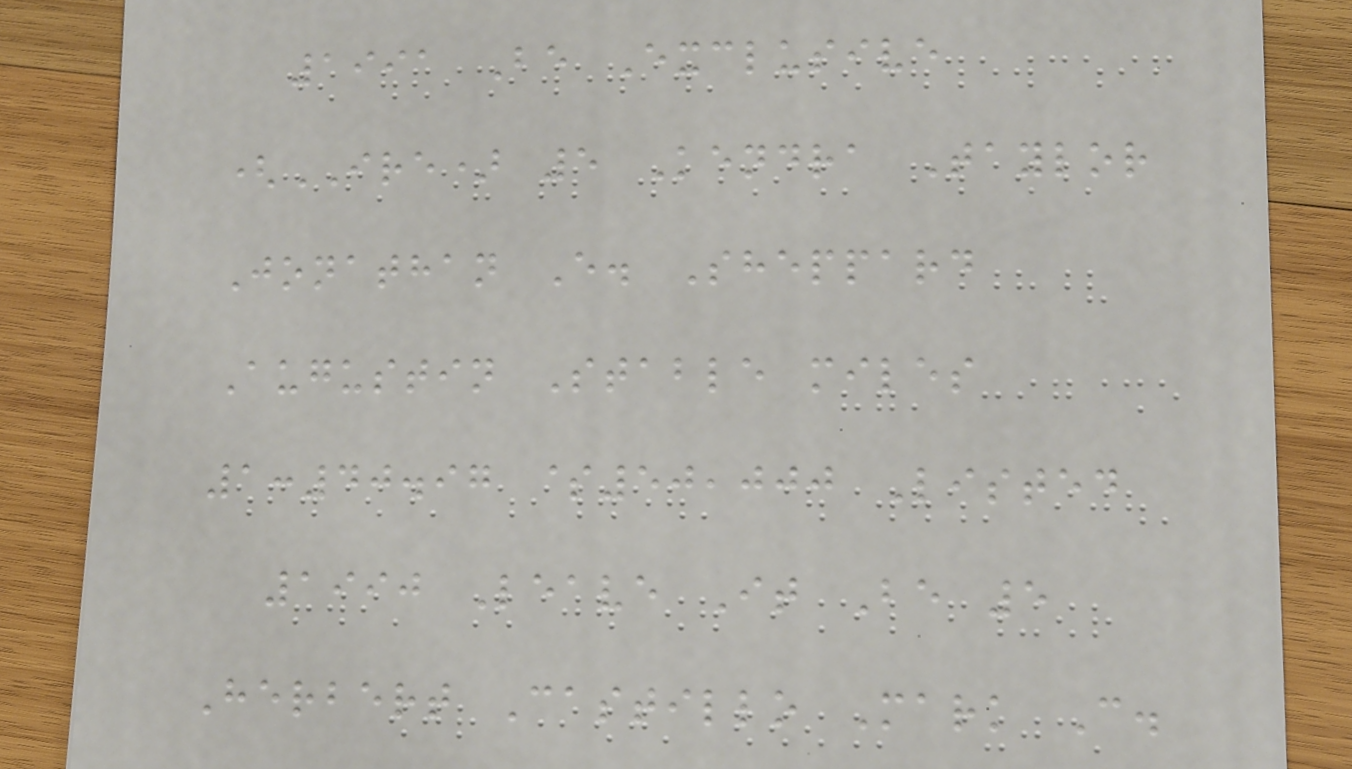1991 Be Exclusive
(IRE) 5 Kendra Taylor
Jonathan E. Sheppard
Augustin Stable miles
1:40.97 $50,000 Listed
1990 Leave It Be 5
Herbert Castillo Mark C.
